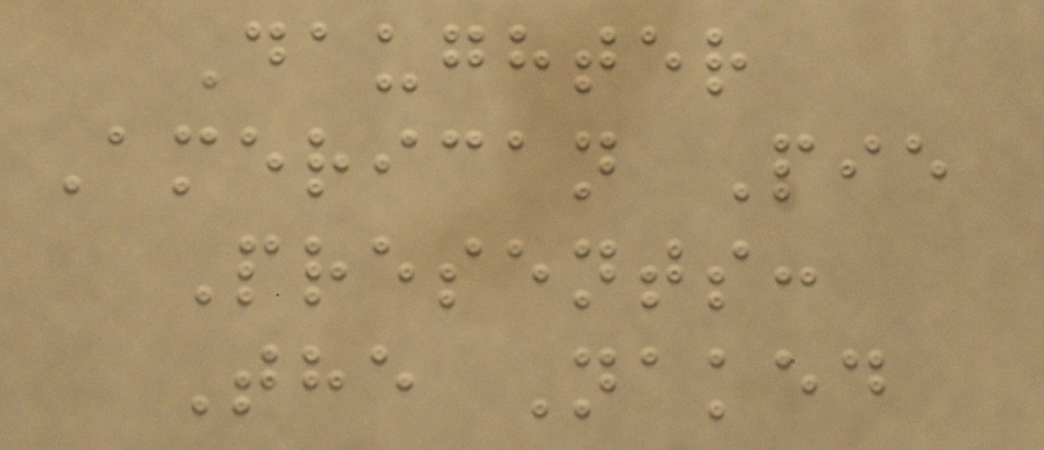Daughter
American Pie
Presents:
The Naked
